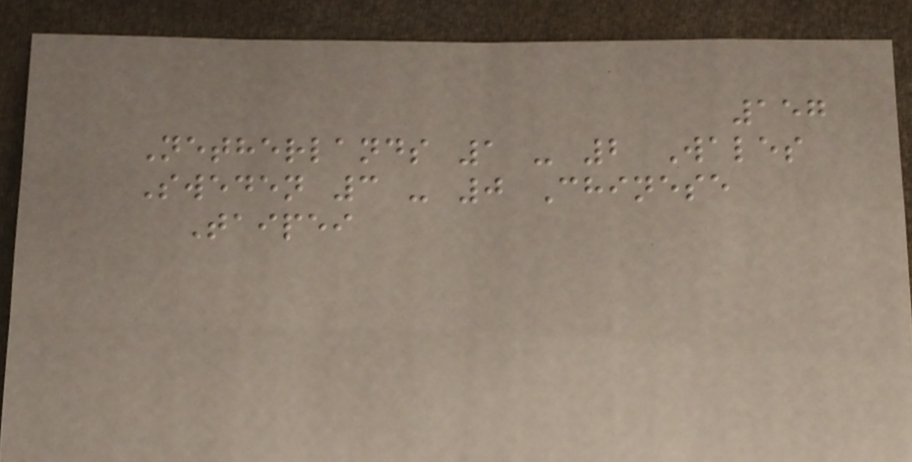157
Netherlands 1 - 2 Wales
Sweden 3 - 0 Chinese
Taipei
